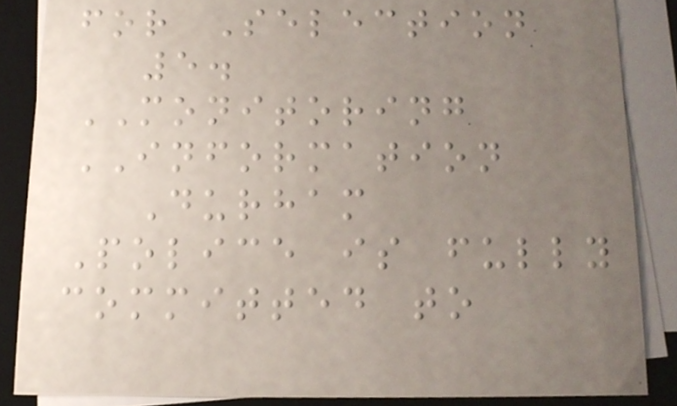for Selection
5.
MONITORING
INFORMATION
Durham
Police is fully
committed to
